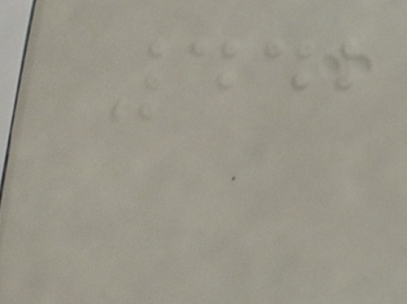442
